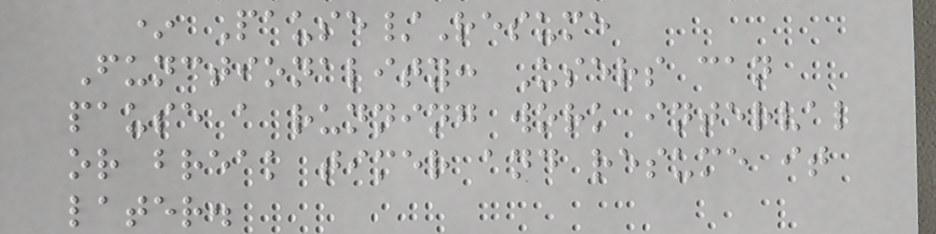* Pause/Resume
Functionality: Users can
pause a running work interval
or break timer and resume it
later.
